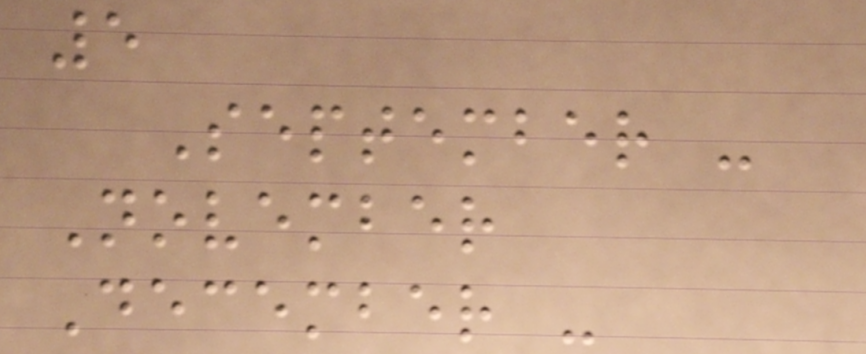5
September -
November
December -
